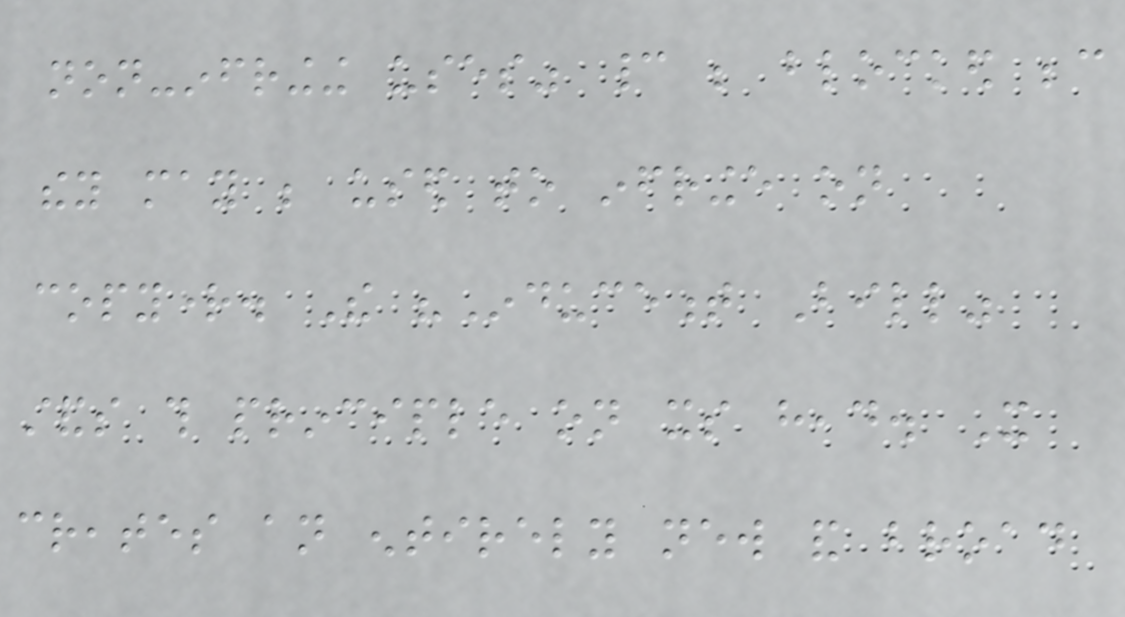non-infringing uses" cannot be blocked because
they may be used to infringe on
copyright. The "Inducement Bill"
stands this principle on its head. It
creates an entirely new and broad
